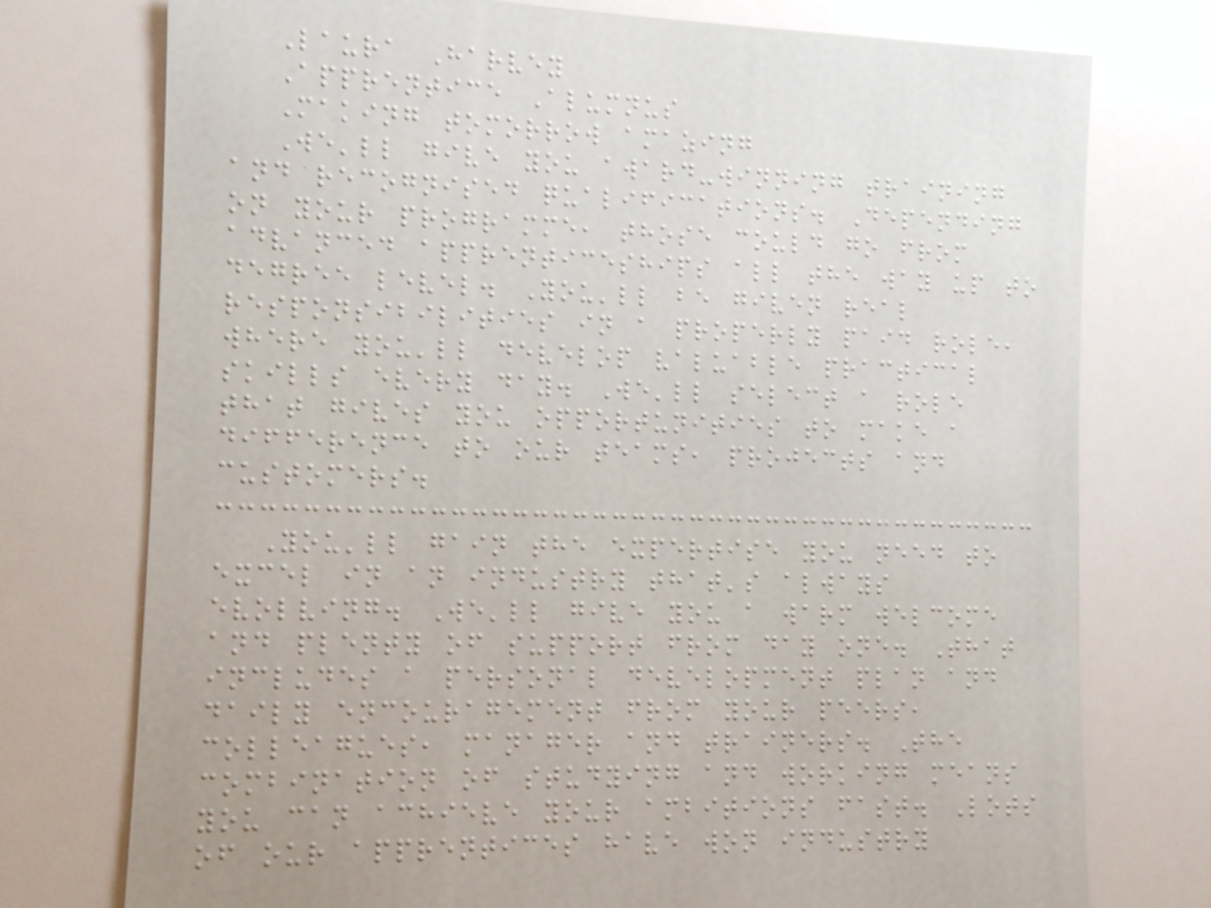Laura Harvey
Apprentice Alumnus
Making tomorrow amazing
We'll give you award-winning training
and recognised qualifications. Depending
on your programme, those could go from
advanced apprenticeships all the way up to
degree level. You'll be given real
responsibilities in a properly paid role,
where you'll develop valuable practical
skills every day. We'll select a role
that gives you opportunities to make a
difference to our teams, projects and
customers.
You'll gain the expertise you need to
excel in an industry that's always
evolving. We'll give you a warm welcome
and plenty of support from day one. That
includes a personal development plan and
daily encouragement from your peers,
colleagues, manager and trainers. The
combination of studying and working means
you can achieve your ambitions fast. Lots
of our apprentices have won industry
